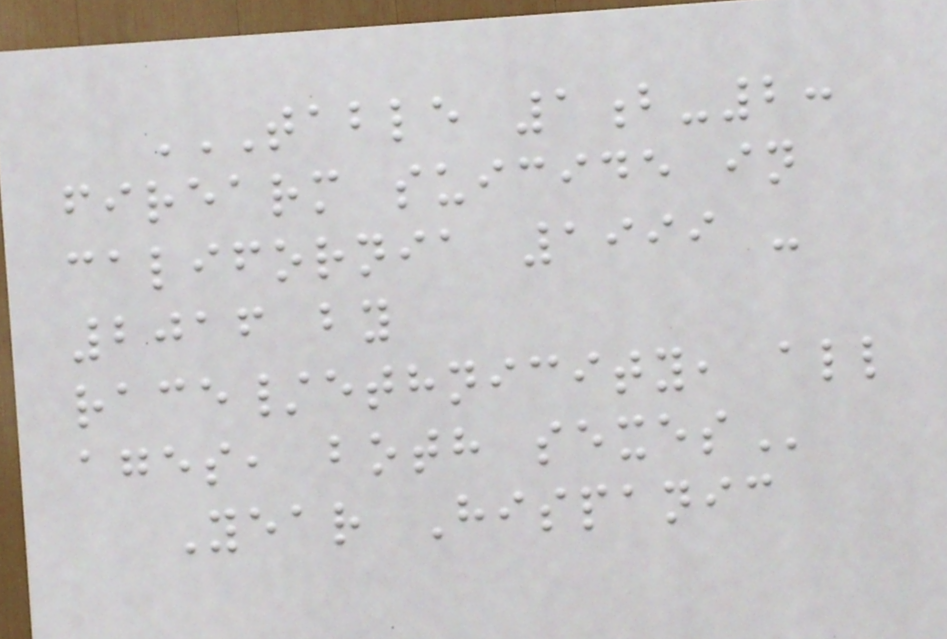TABLE 1B-2:
FIREARM SUICIDE IN
CALIFORNIA 1999 -
2016 BY
RACE/ETHNICITY, ALL
AGES, BOTH SEXES
Year Hispanic
